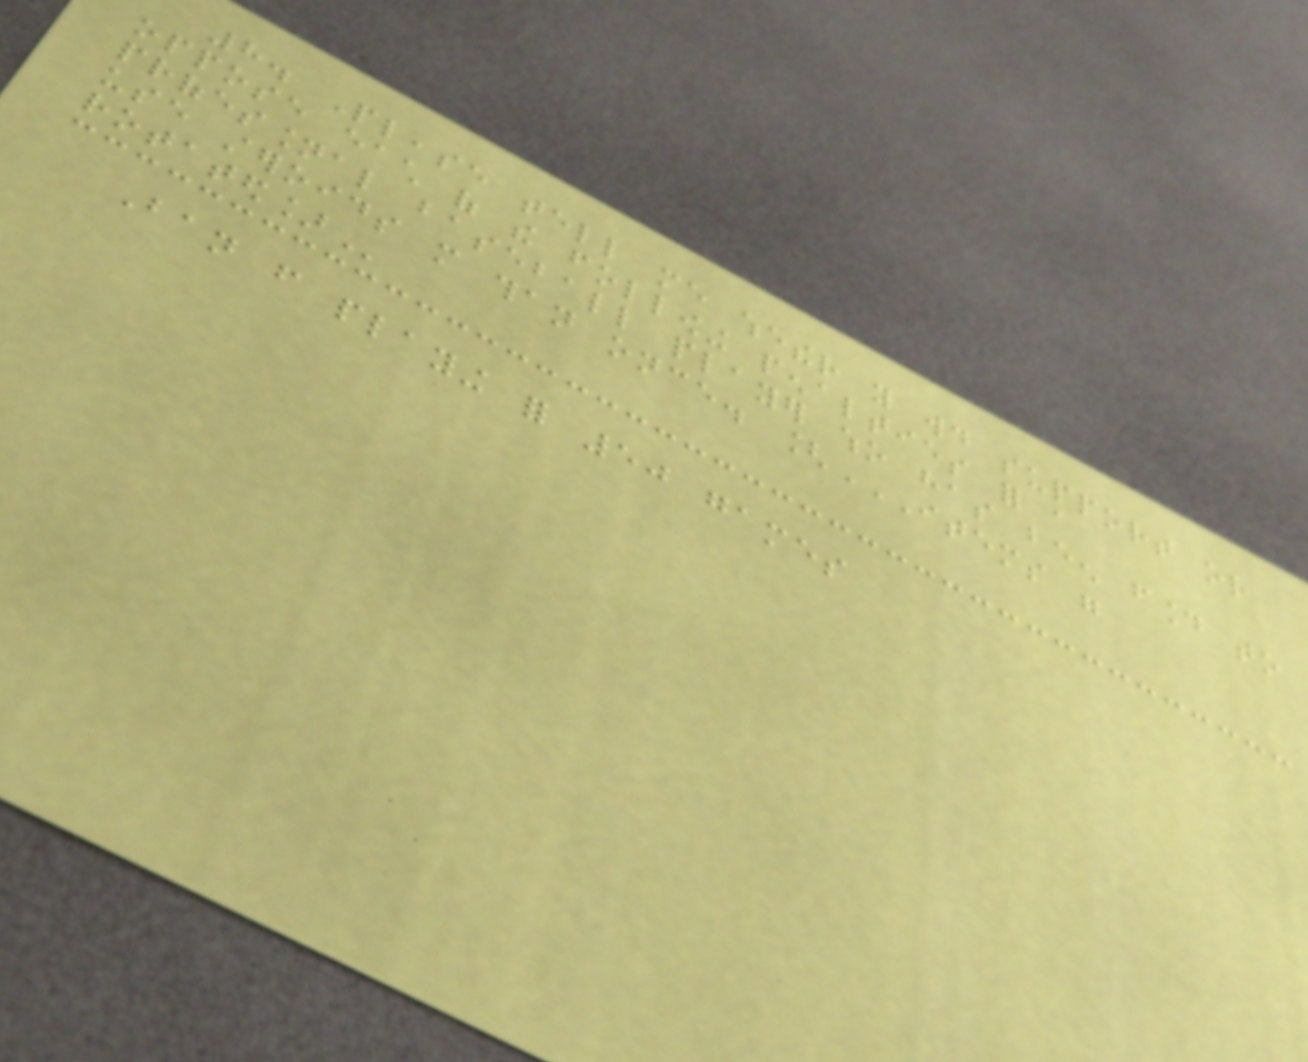8. Please tell me whether you would support or
oppose each of the following penalties for a
professional baseball player who has been found to
use steroids more than once. [ITEMS WERE
ROTATED]
Ban from playing for 50 games
